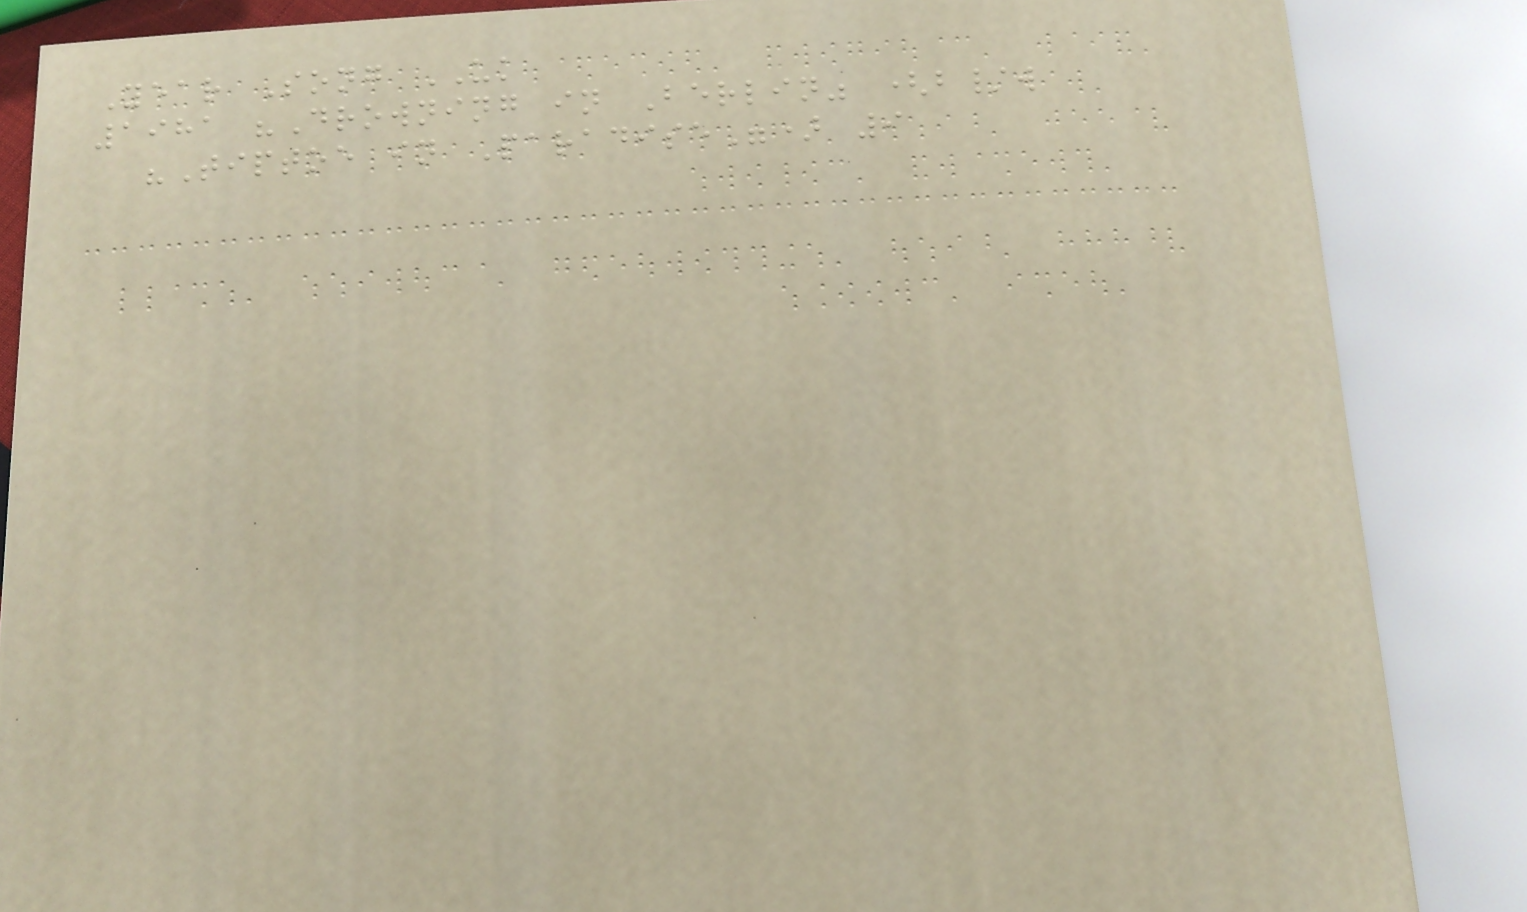Year Song UK
1981 "Drowning in Berlin" (b/w
"Tiptoe in Paradise") 9
